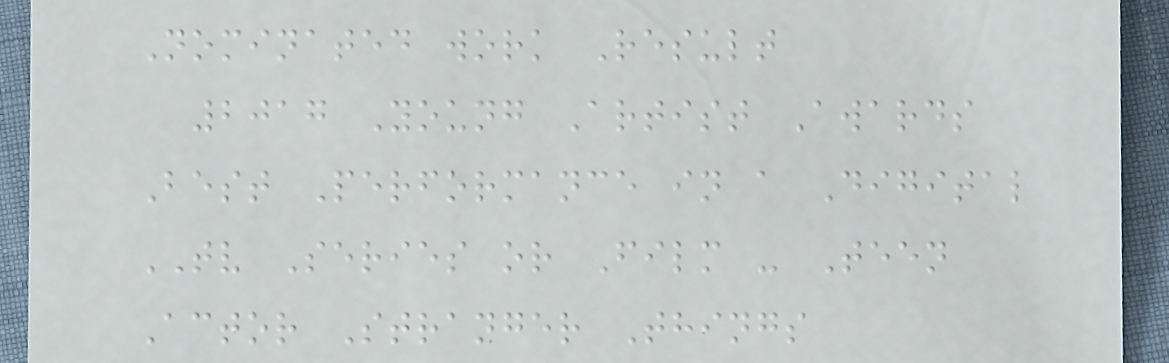Nominated work Result
2017 Young Artist Awards
Best Performance in a Digital
TV Series or Film - Teen
Actor Stranger Things
